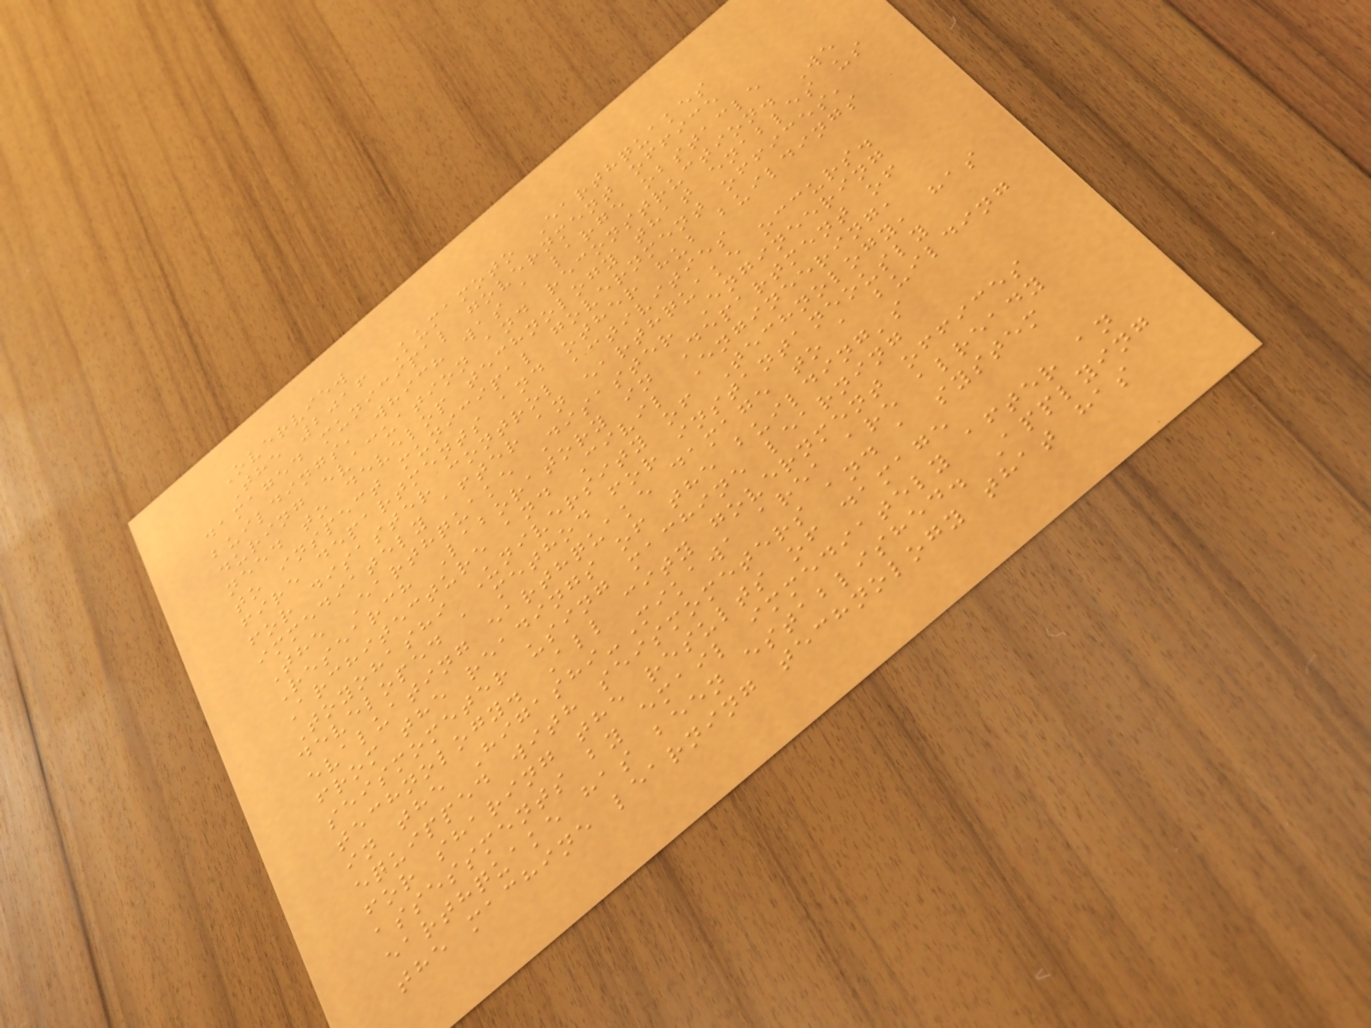Overview
The 2016 Kumamoto Earthquakes
damaged municipal government office
buildings, which was a large obstacle
during evacuation and reconstruction. We
need to develop technology that enables us
to inspect municipal government offices,
fire departments and other hub buildings
for disaster control activities
immediately after an earthquake occurs.
The Earthquake Disaster Engineering
Research Laboratory in Department of
Architecture and Civil Engineering,
Toyohashi University of Technology, has
developed a method for instantaneously
evaluating earthquake damage to a building
from the readings of the building's
seismometer using machine learning
technology. All city government offices
in the Higashi-Mikawa area are already
equipped with seismometers and a system
for sharing the results of damage
assessments by email immediately after an
earthquake has been established. Applying
the machine learning technology that has
